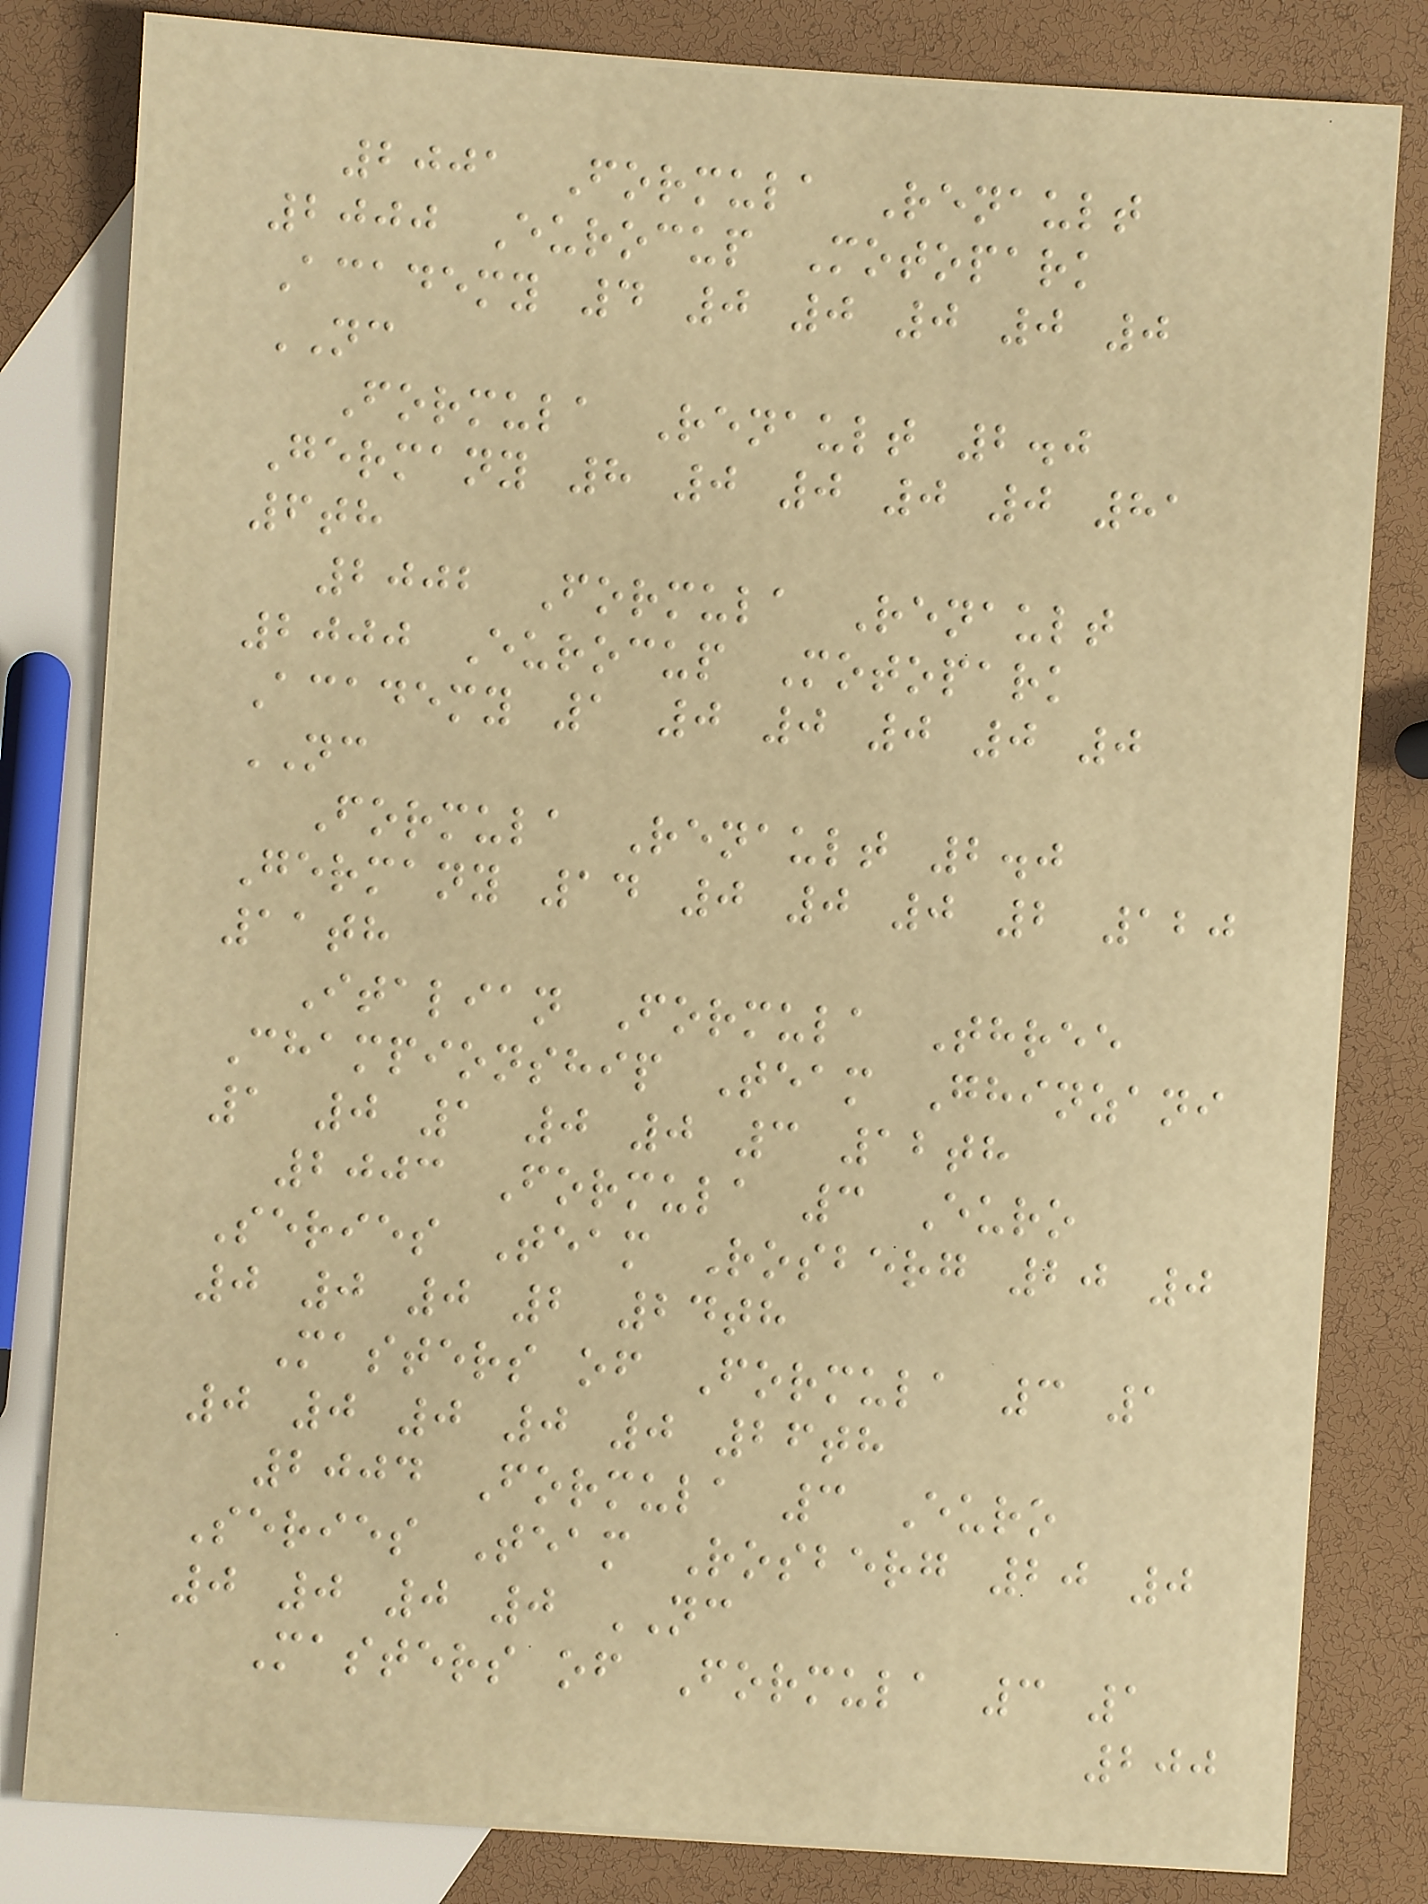2001 Formula Renault
2000 Eurocup Motopark
Academy 4 0 0 0 0 0
NC
Formula Renault 2.0
Germany 8 0 0 0 0 81
6th
2002 Formula Renault
2000 Eurocup Motopark
Academy 1 0 0 0 0 0
NC
Formula Renault 2.0
Germany 14 0 0 0 2 120
11th
Italian Formula Three
Championship Team Ghinzani
1 0 1 0 0 3 12th
2003 Formula 3 Euro
Series Team Rosberg 20 0
0 0 0 2 24th
Masters of Formula 3 1
0 0 0 0 0 26th
2004 Formula 3 Euro
Series Team Rosberg 20 0
0 0 0 0 NC
Masters of Formula 3 1
200
